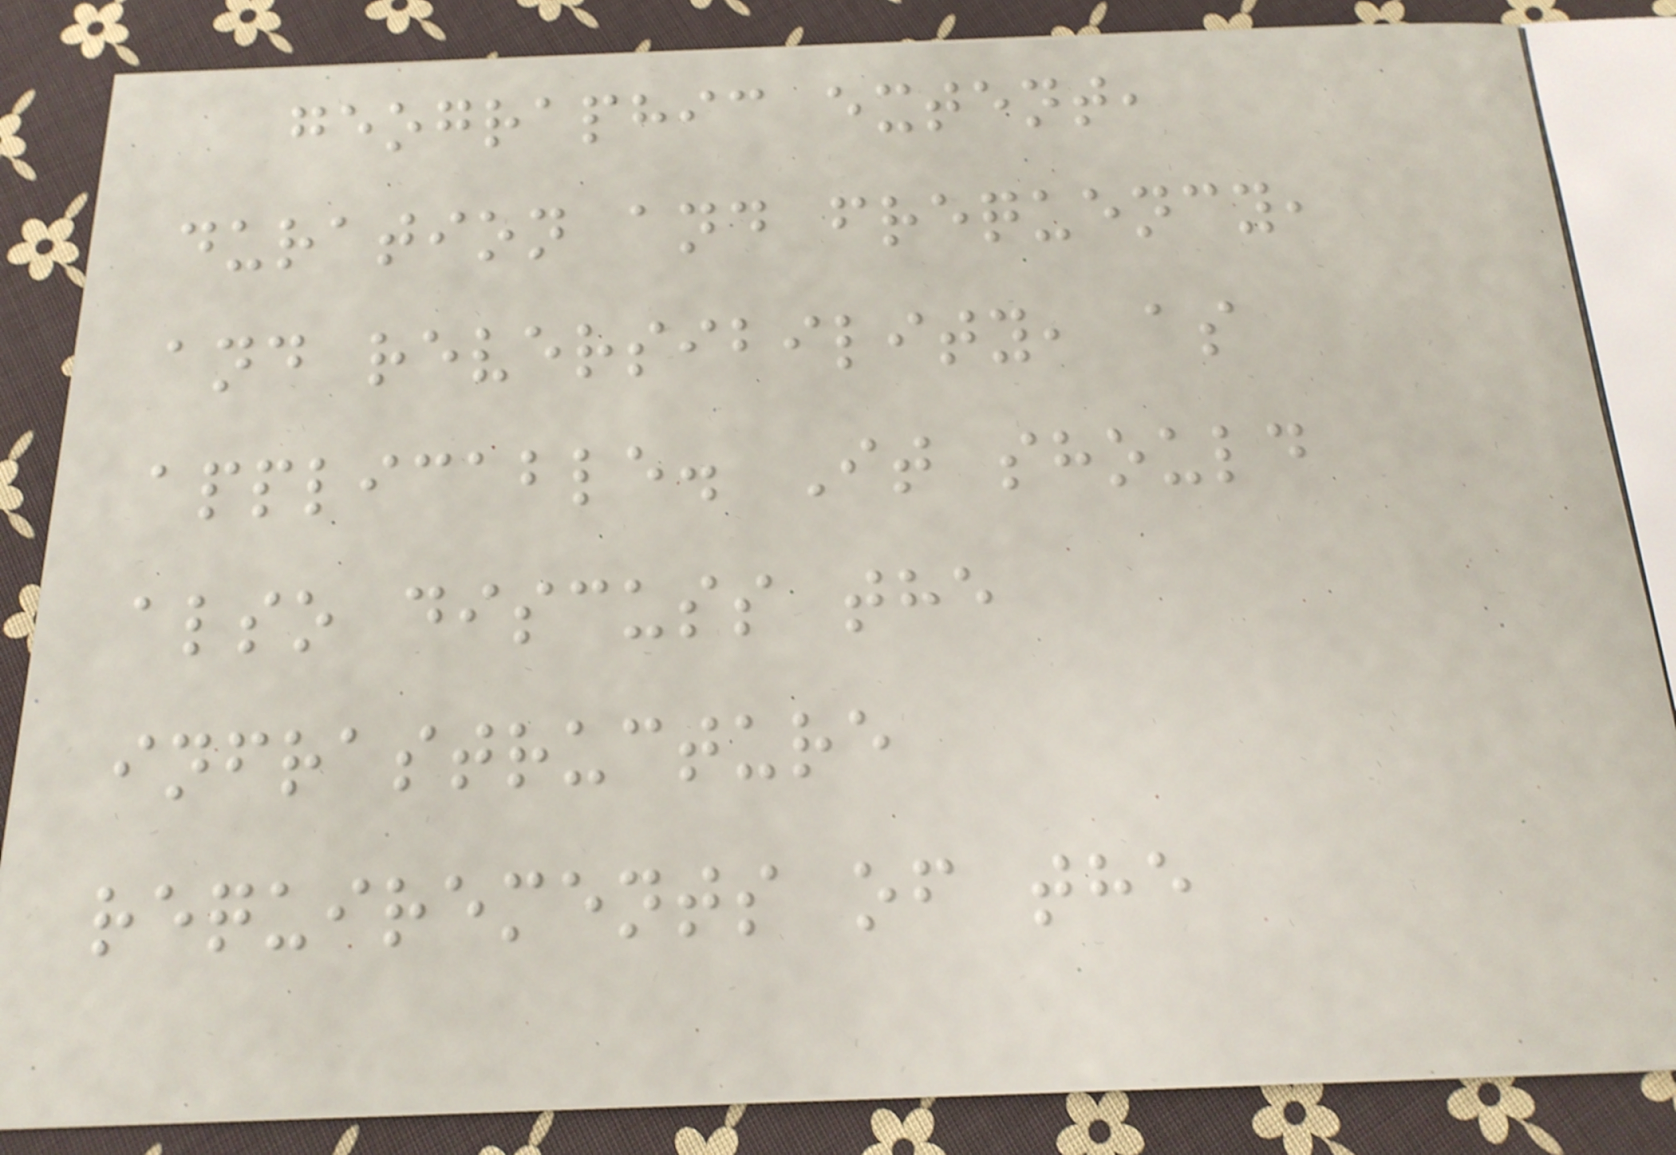geographic extent,
duration and frequency,
and reversibility, as
applicable. It should
also discuss the
infrastructure
requirements of the
